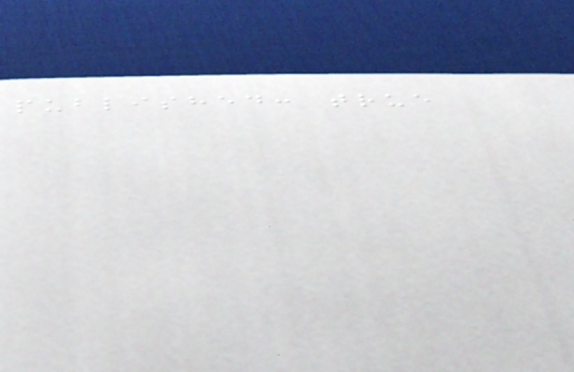published: true
